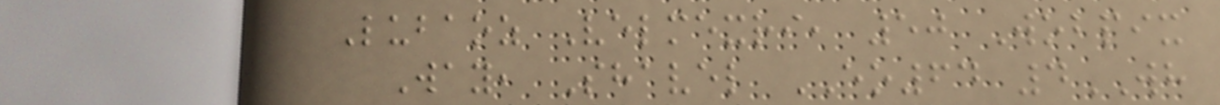Lubaoz Velmexri, 50 Wobpix
Way, Shavel EO64 4WH
